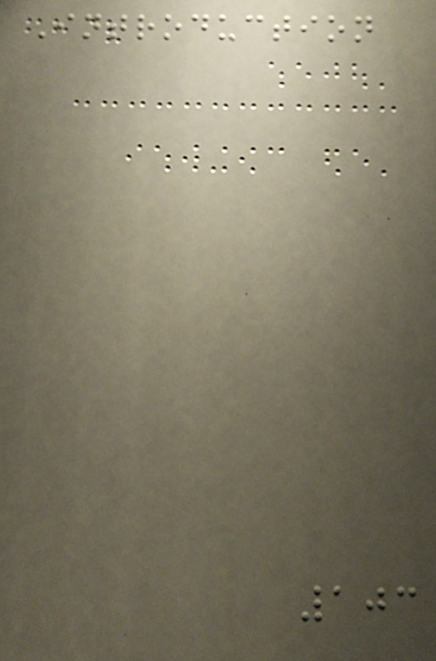Introduction
103
